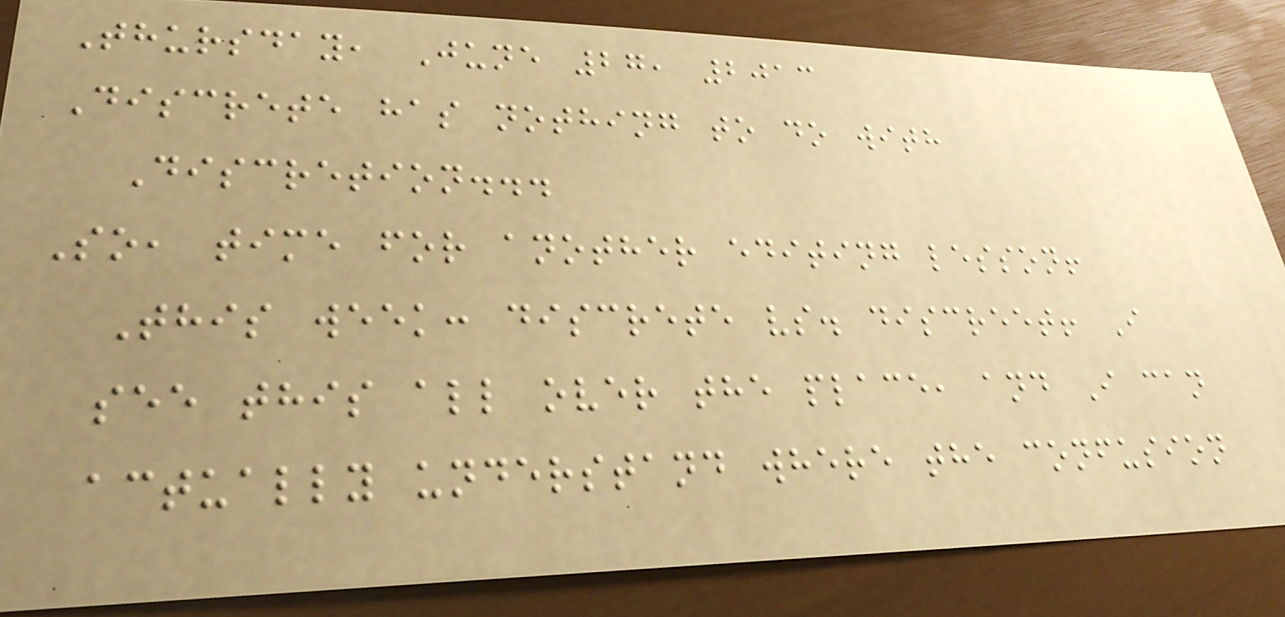Thursday, June 27, 2013
Discrete has nothing to do with
Discretion...
So, time for another editing lesson!
This week: discrete vs. discreet! I
see this all over the place, and I can
actually understand where the confusion
